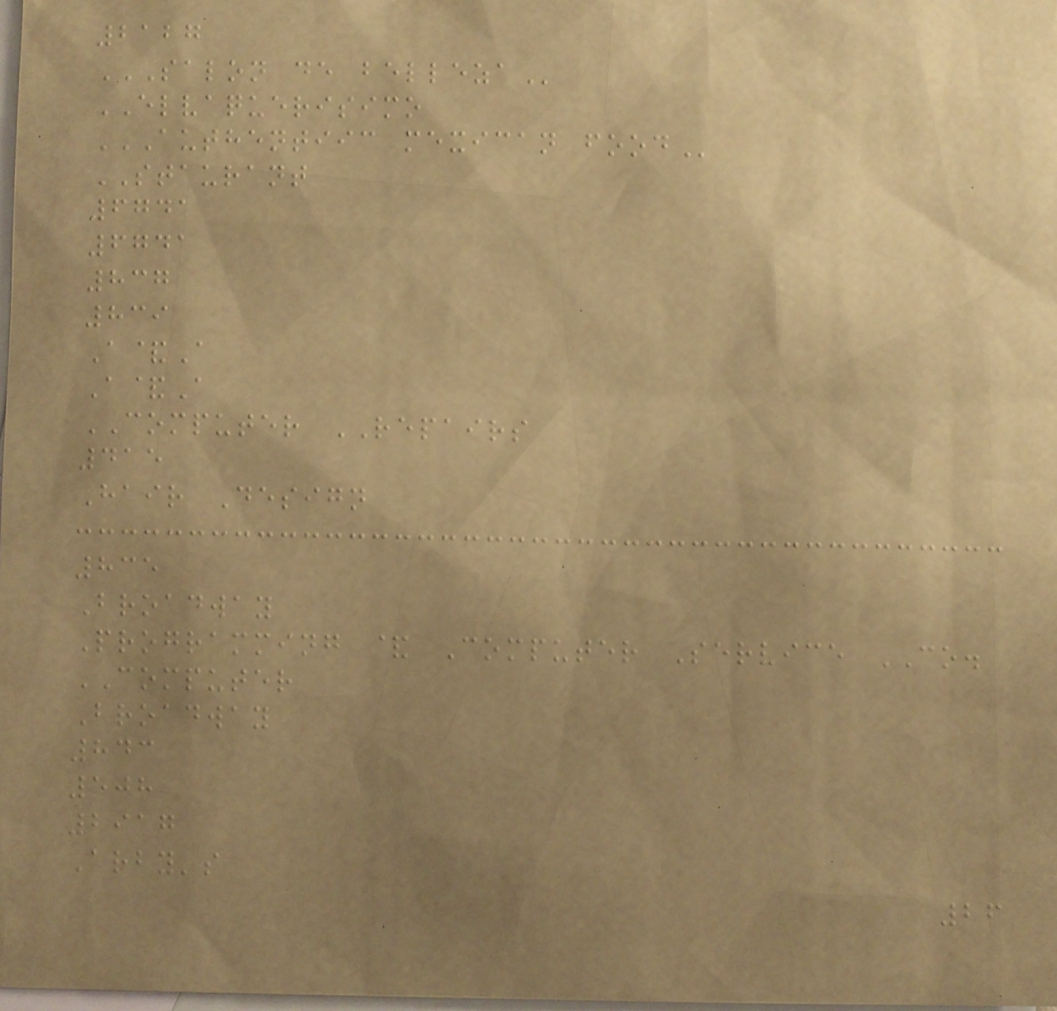2127
SALON DE BELLEZA
ELVAQUERISIMO
AUTHENTIIC MEXICAN FOOD
STAURANT
6741
6741
837
839
A&A
A&A
COMPUTER REPAIRS
415
Hair Design
835
Broadway
Programming & Computer Service CO.
COMPUTER
Broadway
843
508
2917
Arby's
26
